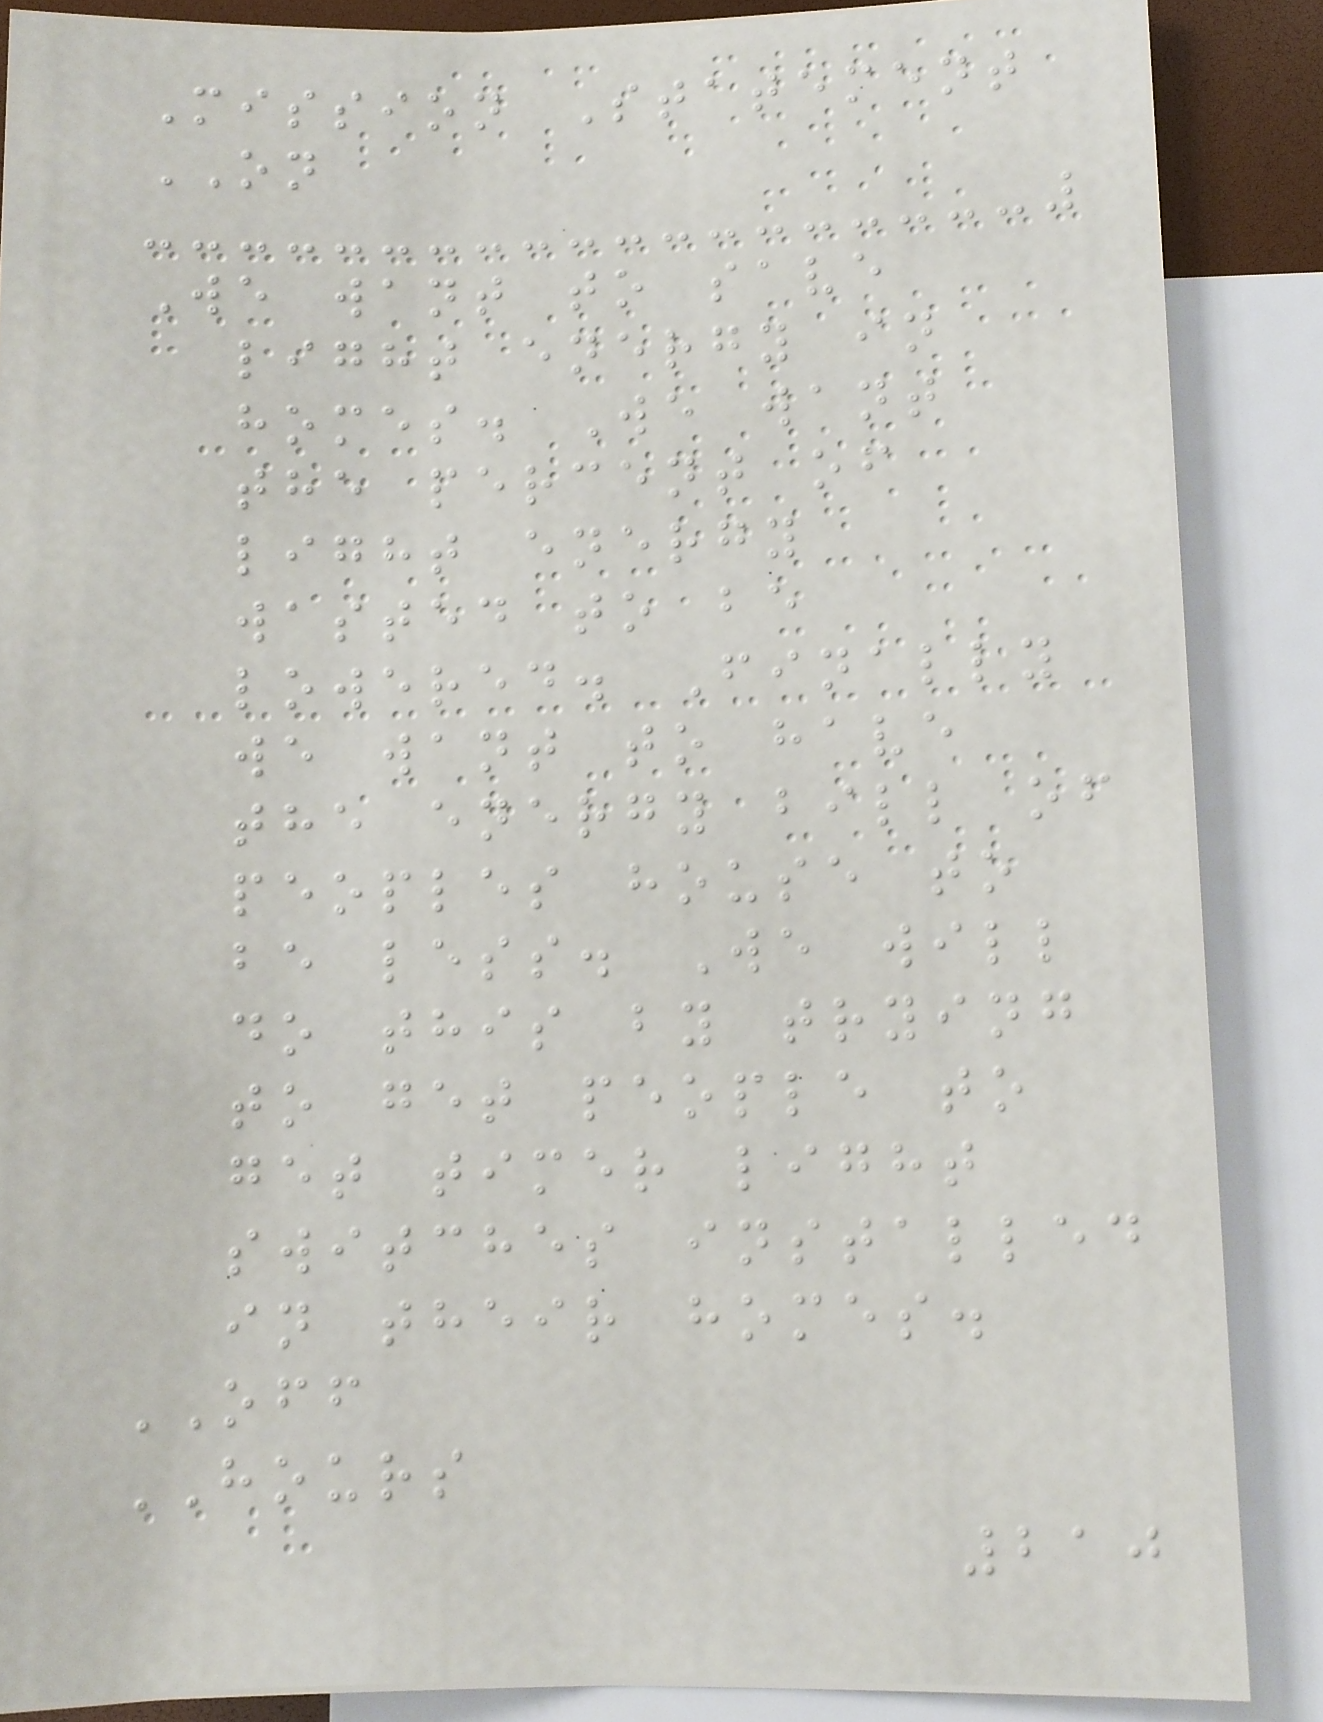Mission Statement
ON
We want to save
light energy in
homes. We want
the percent of
light energy
wasted to be
lowered. Finally
we want to have
the energy bill of
peoples house to
be less. We will
do this by trying
to get people to
get timer light
switches installed
in their homes.
OFF
HOURS
210
